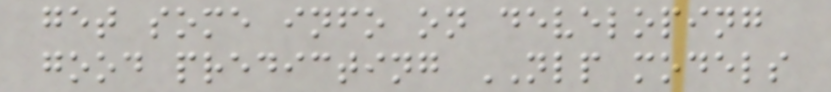get some info on developing
good predicting NLP models
